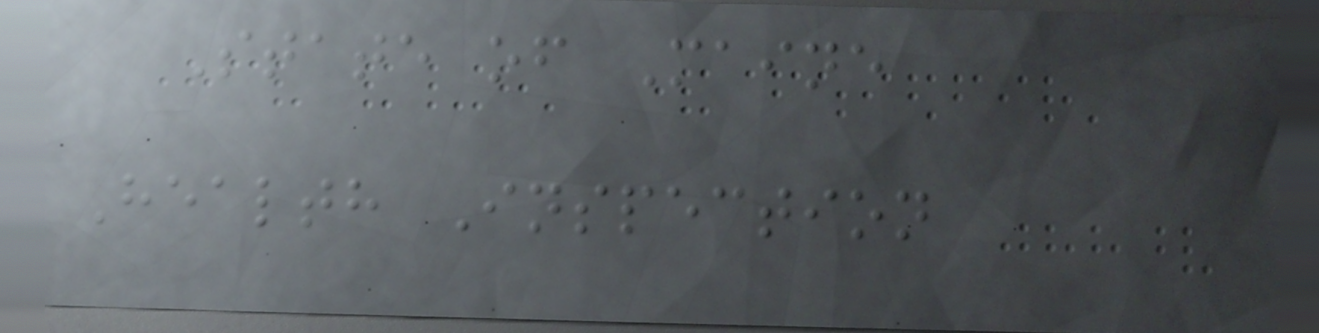State of Maine
Health Inspection
